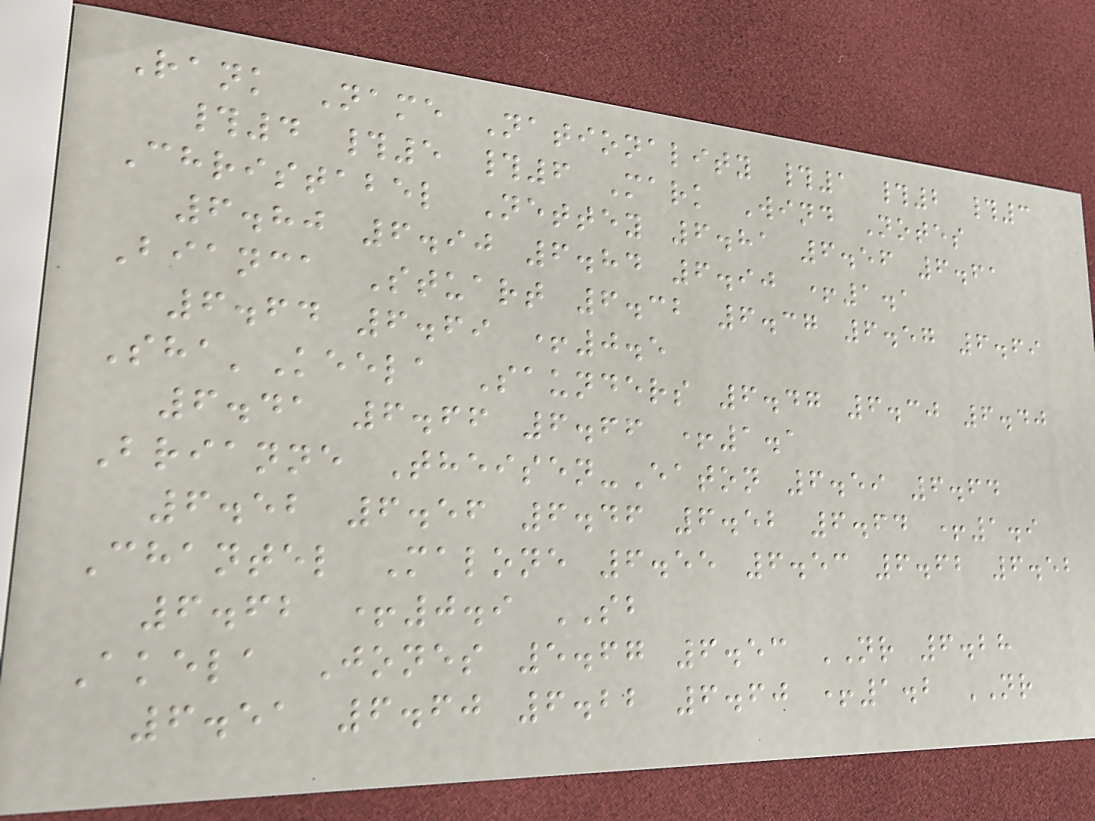Rank Name Nationality #1 #2 #3
#4 #5 #6 Mark Wind Notes
Christabel Nettey 6.81 6.56 6.61
6.80 6.90 6.84 6.90 +1.1
Bianca Stuart 6.32 6.37 6.57 6.69
6.64 6.69 +0.5
Sha'Keela Saunders 6.47 6.30 6.40
6.41 6.66 6.66 +1.1
Brianne Theisen-Eaton 6.59 6.64
6.52 6.56 6.46 6.52 6.64 +1.9
Chantel Malone 6.55 6.53 6.62 6.52
6.62 +0.9 SB
Akela Jones 5.67 6.53 NR 6.28
6.51 6.60 6.22 6.60 +1.2 NR
